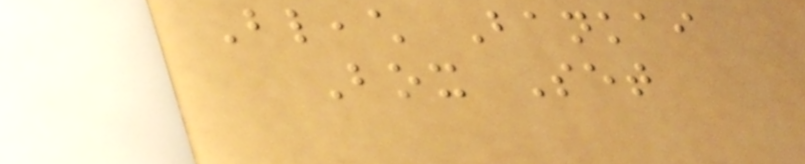Bleach Bankai
Box Set
